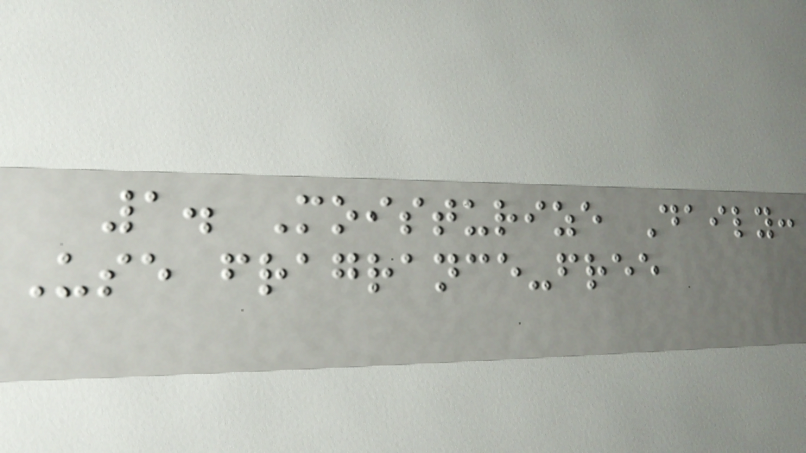1. Moisturize Daily:
Use fragrance-free
